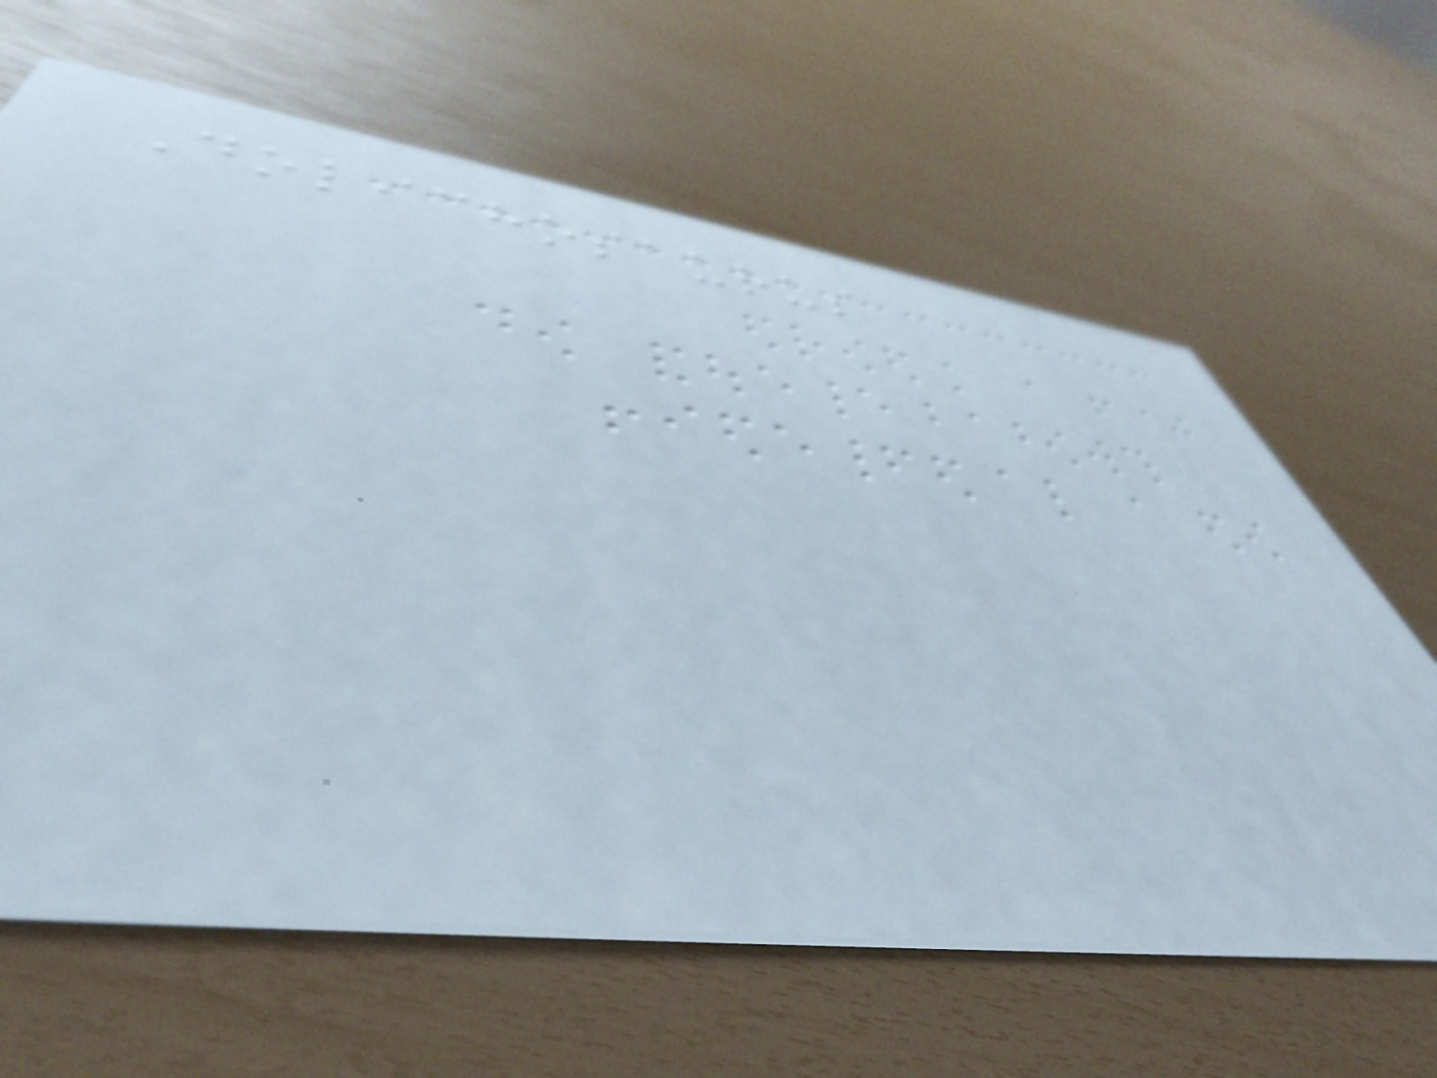Dolichosaurus
